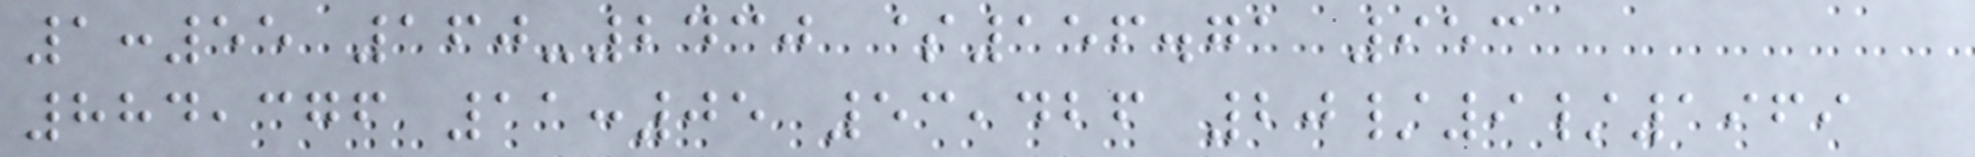1:55 160-2430 $156.71 953
884,376 11:05 53,426 20/9/1969
